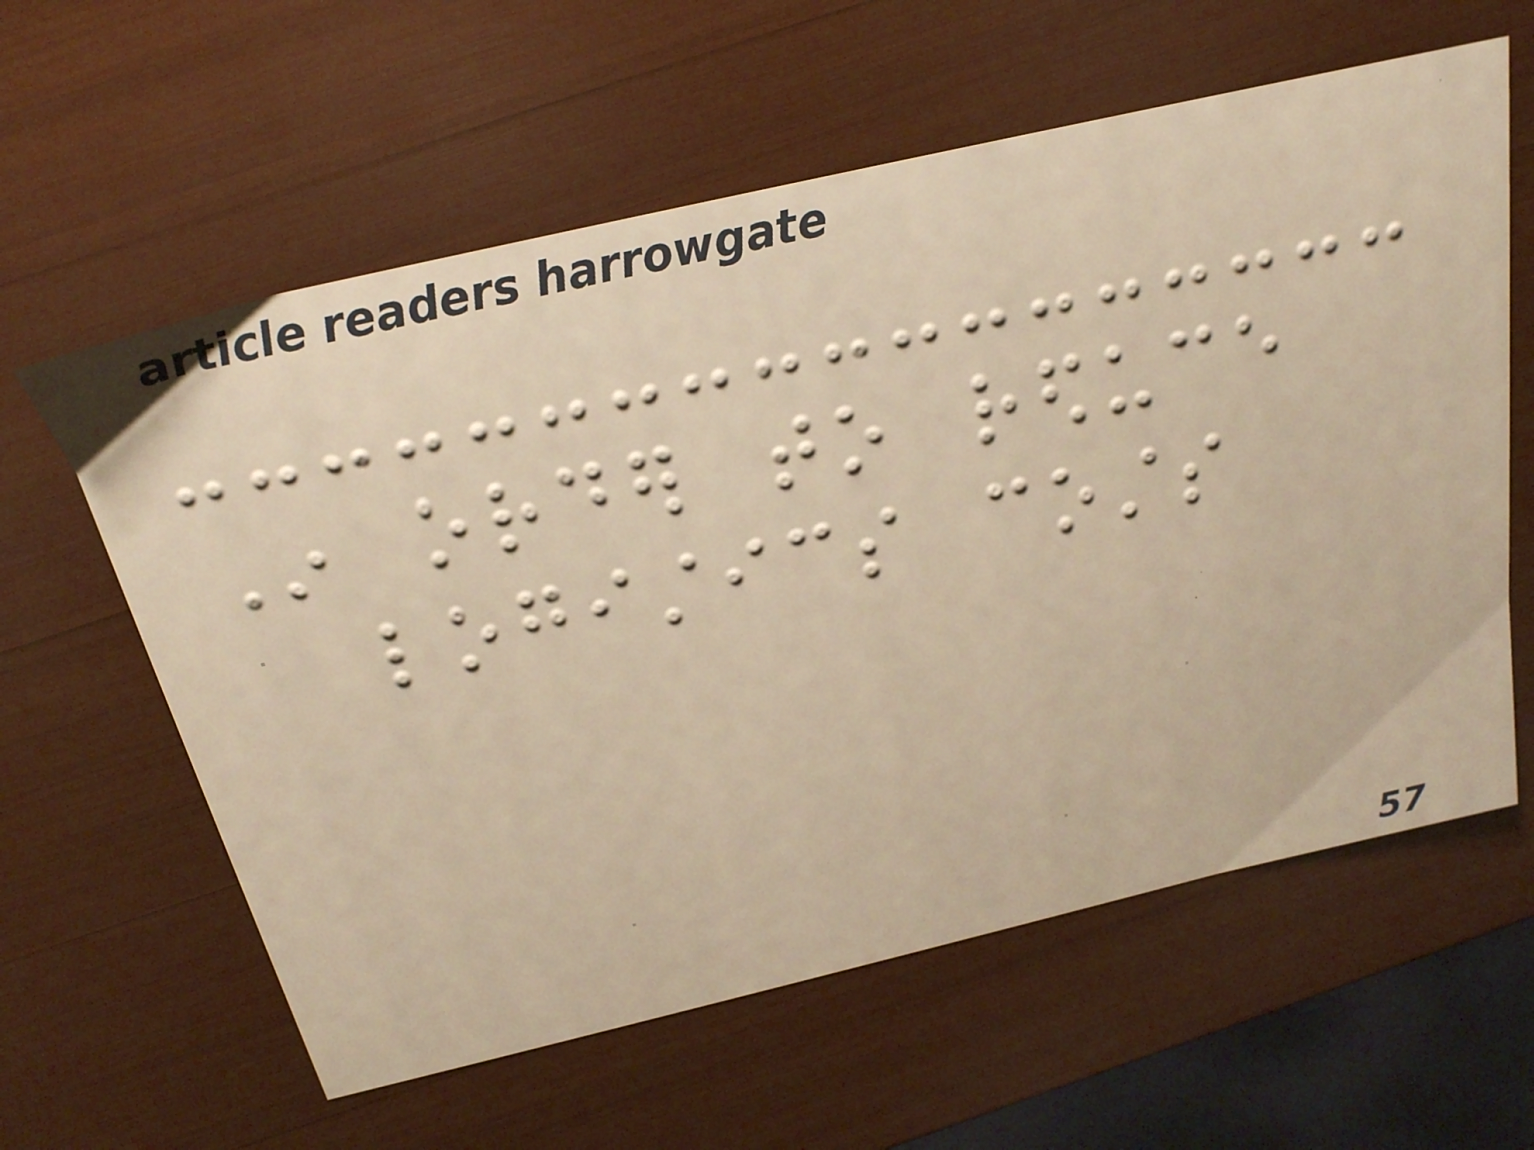In order to reduce
logistics costs
